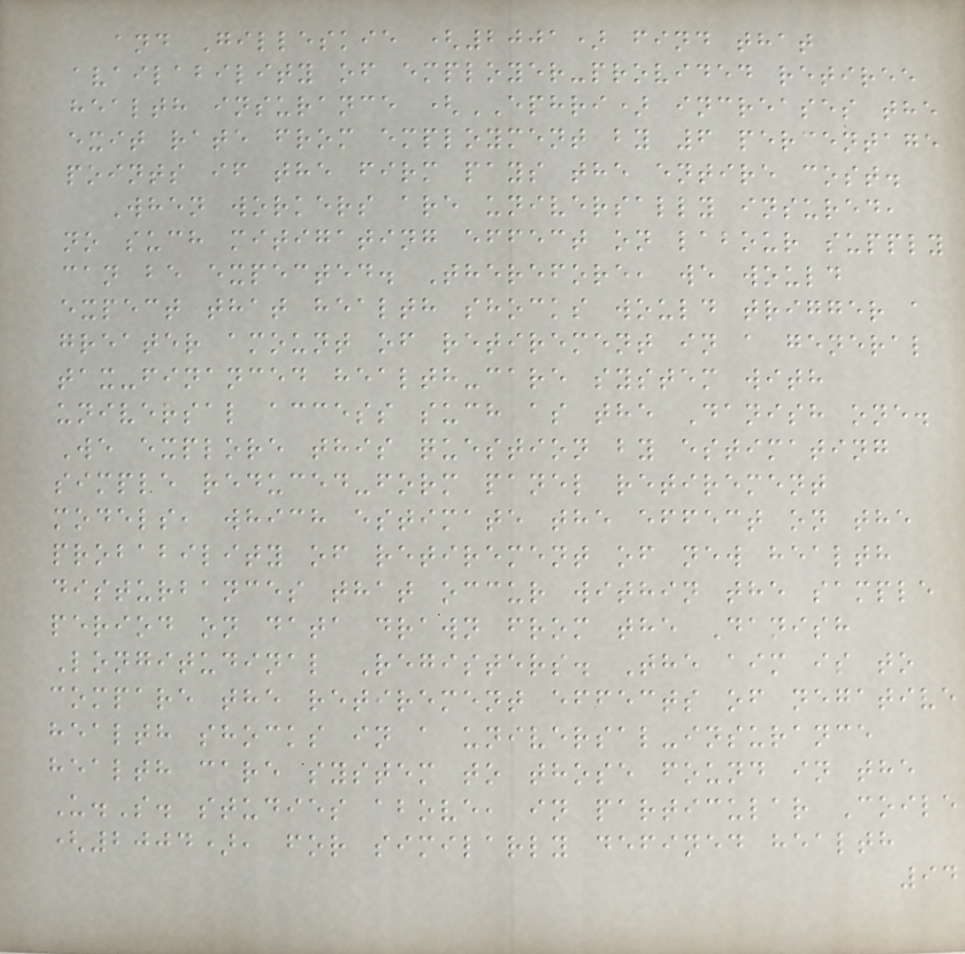and Gilleskie (2001) find that
availability of employer-provided retiree
health insurance (EPHRI) increases the
exit rate from employment by 6 percentage
points if the firm pays the entire cost.
When workers are universally insured,
no such mitigating effect on labour supply
can be expected. Therefore, we would
expect that health shocks would trigger a
greater amount of retirement in a general
tax-financed health-care system with
universal access such as the Danish one.
We explore this question by estimating
simple reduced-form panel retirement
models, which estimate the effect on the
probability of retirement of new health
disturbances that occur within the sample
period on data drawn from the Danish
Longitudinal Registers. The aim is to
compare the retirement effects of negative
health shocks in a universal-insurance
health care system to those found in the
U.S. studies above, in particular Coile
(2004), for similarly defined health
94
